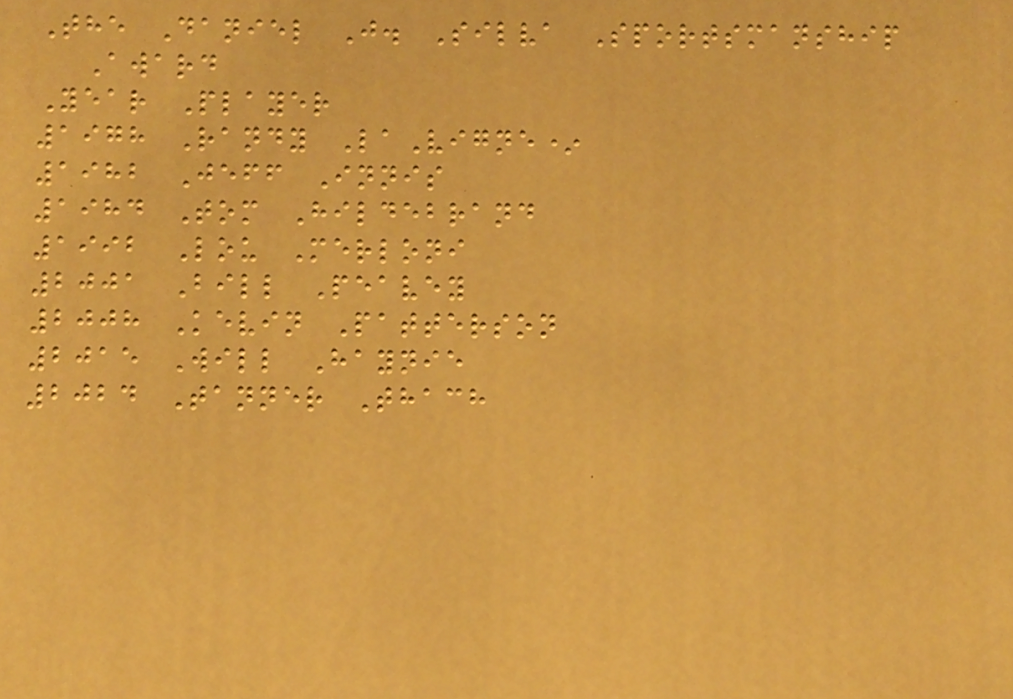The Daniel J. Silva Sportsmanship
Award
Year Player
1978 Randy LaVigne*
1982 Jeff Innis
1984 Tom Hildebrand
1992 Lou Merloni
2001 Bill Peavey
2008 Kevin Patterson
2015 Will Haynie
2024 Tanner Thach
